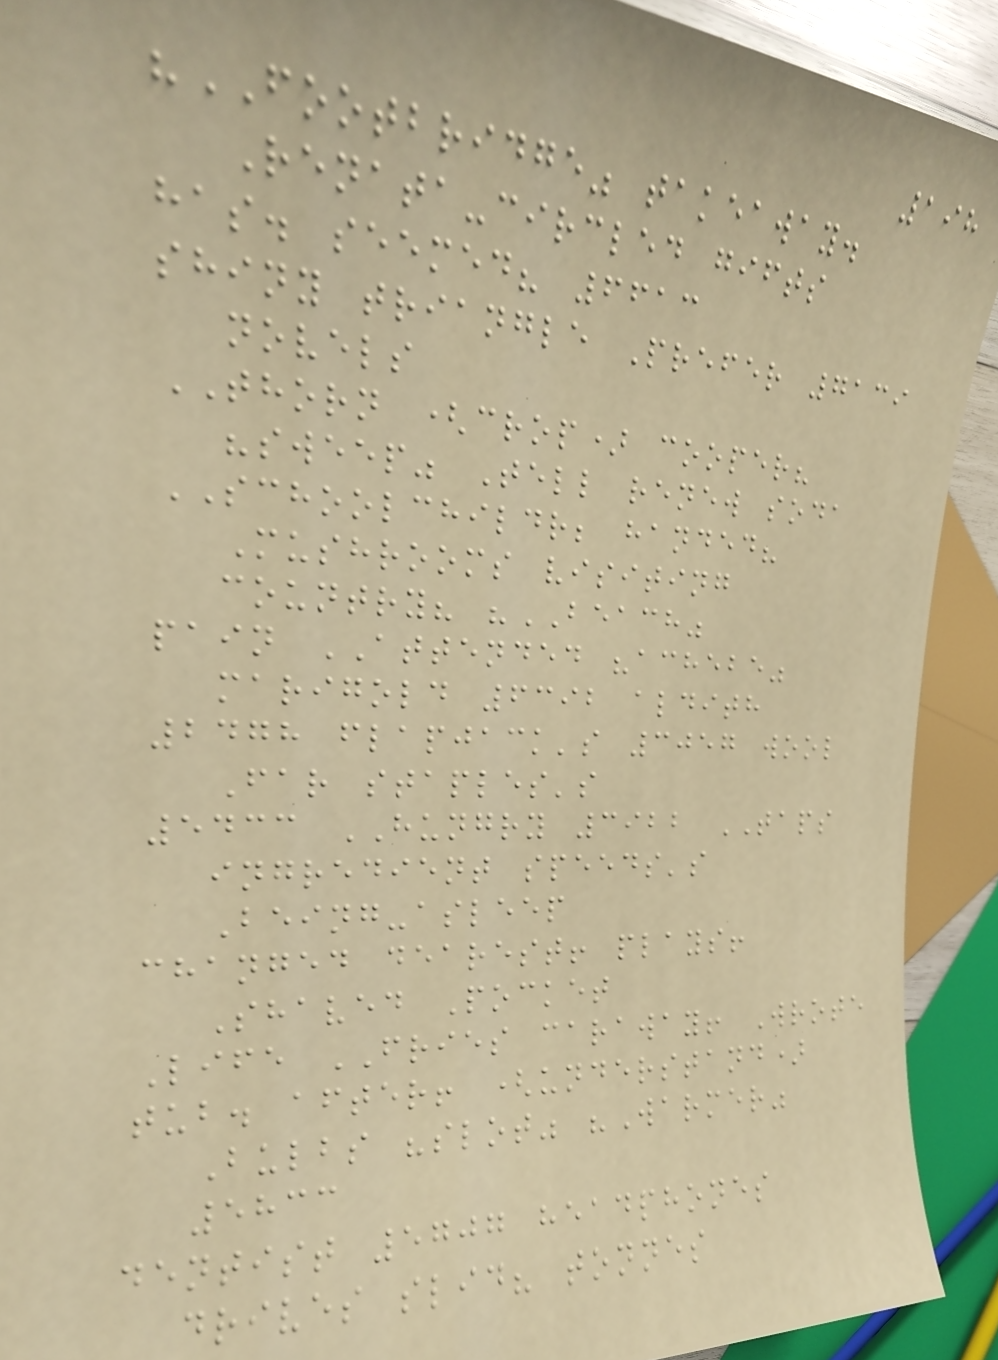198
"FOOTBRIDGE" takeaway.
Renata-circled gifts
has. seemed? 6613
shiny triangle Prefer 7139
novels
THORN (crop) cooper?
"sweep" Tell renew soda
SCHOOLCHILDR; handed?
Mushrooms visiting
country? "BEACH"
pain ATTENDED "achebe"
marigold 6392 aldith
2478 flapjack's 3057 wool
Far staples's
5433 HUNGRY 3922 TAPS
ingredient speeds's
Being-asleep
changed dearest! plays!
Shaved Pocket
Life FRIES caraway! Wrote
tub. after! (understand)
Bulbs "slot" "Warmer"
5833
dentist 5707 headphones
drives slid? tonnes
